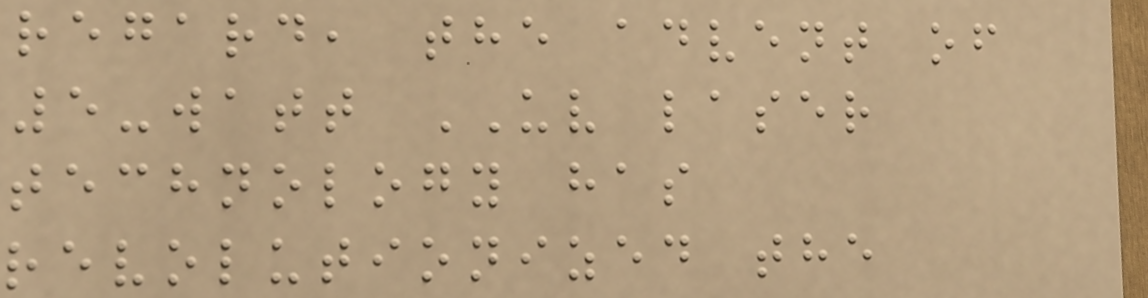regard, the advent of
5-watt UV laser
technology has
revolutionized the
